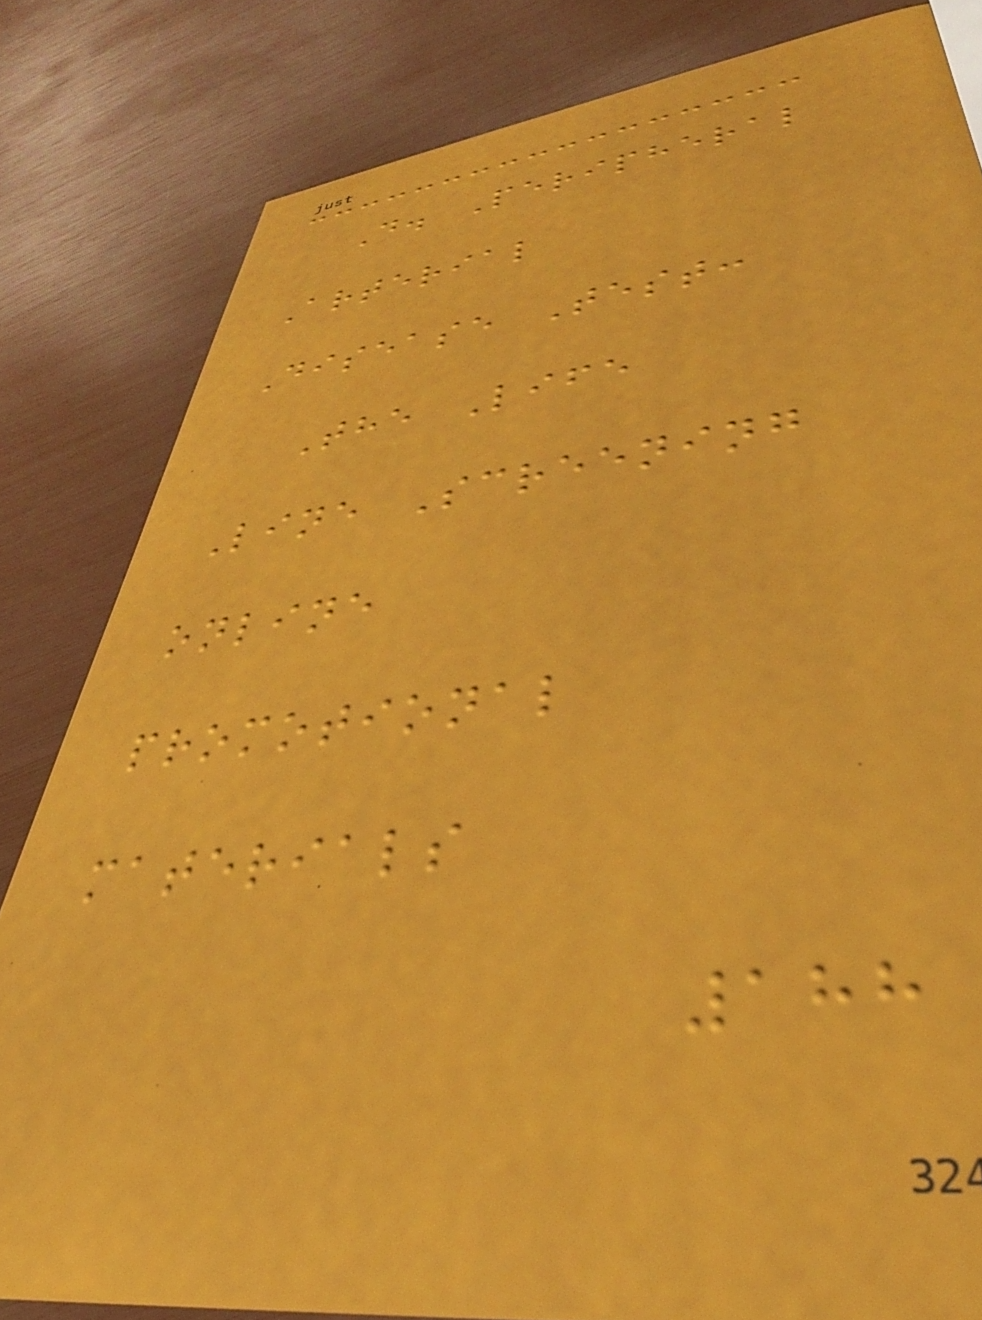D. Peripheral
Arterial
Disease Test:
The Life
Line Screening
online
promotional
materials
188
